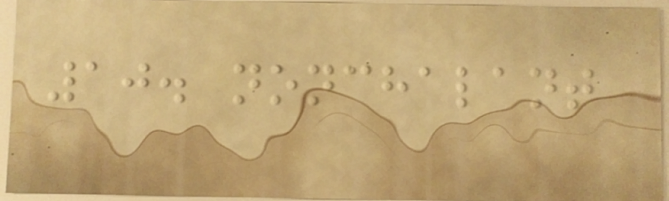10. nonchalant
